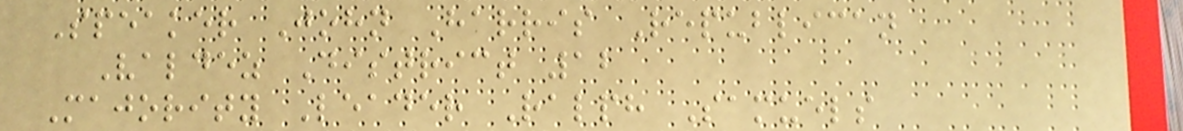Speaker John Harris Republican
Valdez District 12
Majority Leader Ralph Samuels
